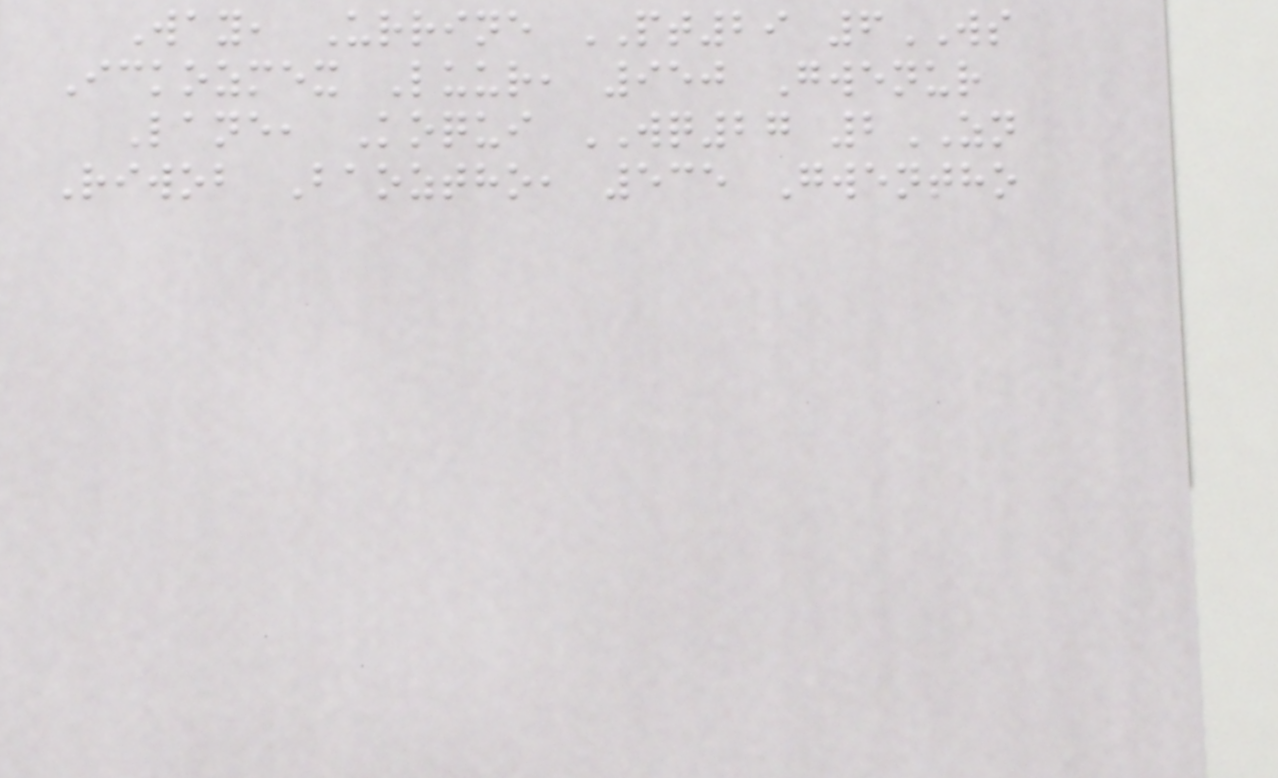Way, Urrine PT29 6WS
Ickozmex Luur, 950 Gwenur
Lane, Koqui WQ27 2ZN
Riwob Baoztho, 535 Gwentho
